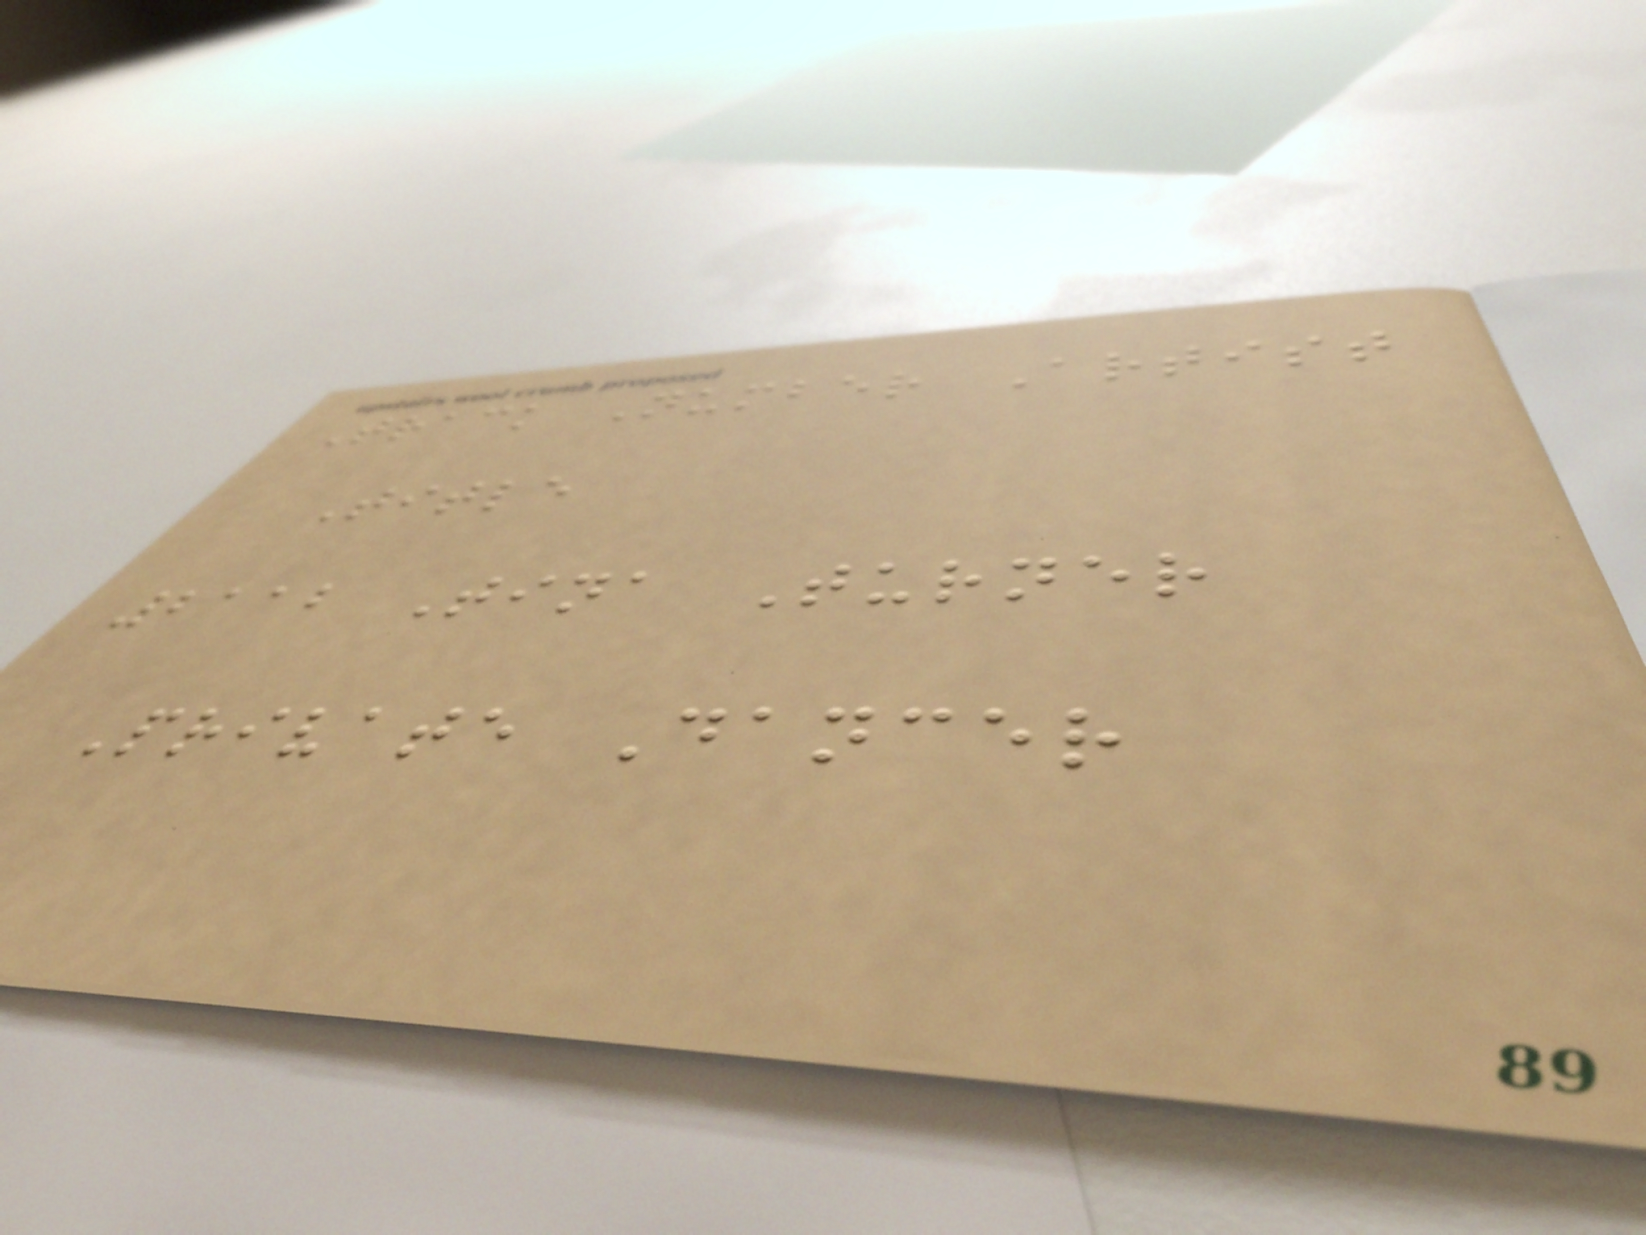Track Number Artist
Title
2112 Tina Turner
Private Dancer
